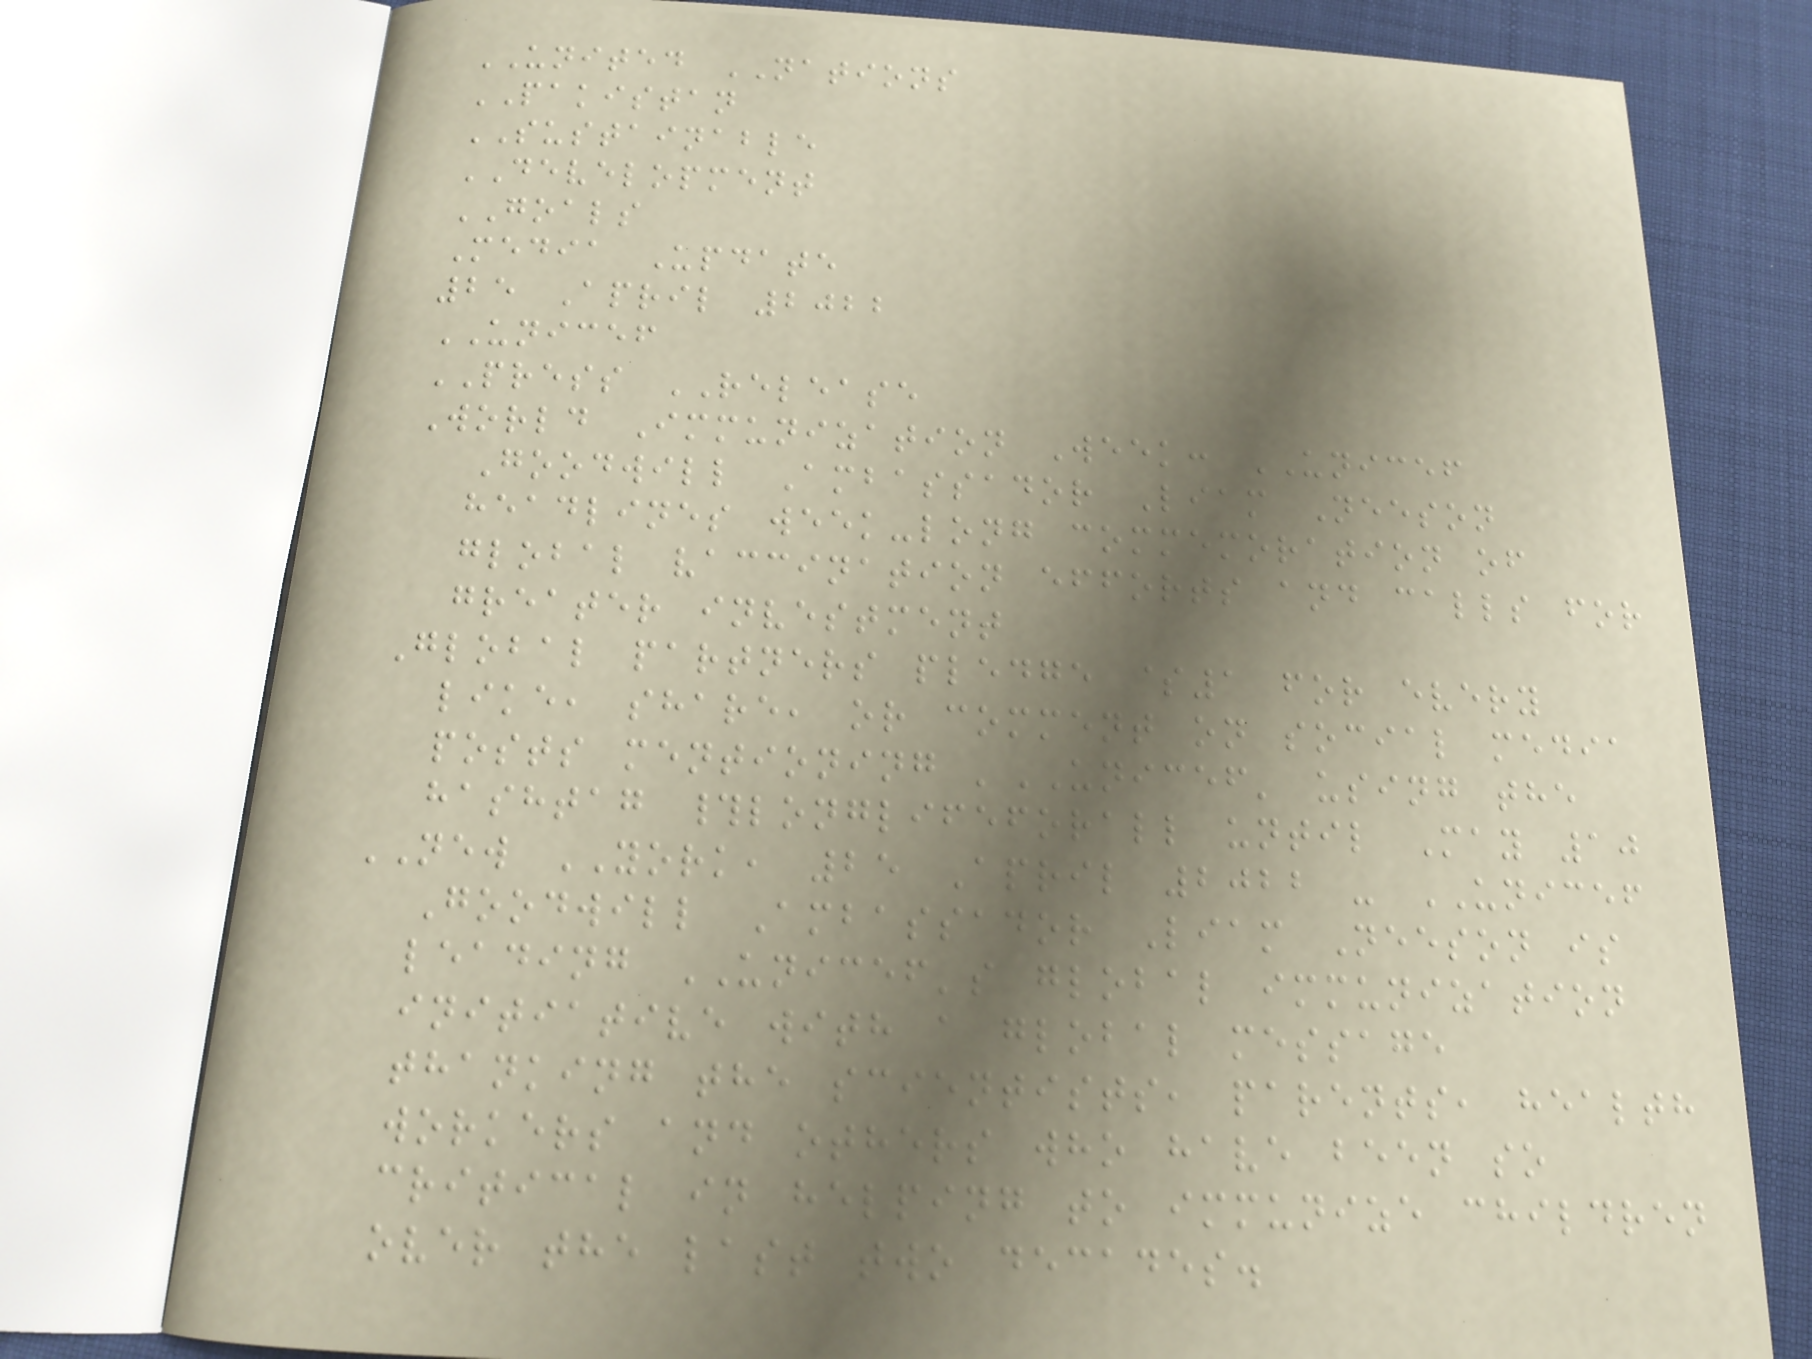UNITED NATIONS
PAKISTAN
SUSTAINABLE
DEVELOPMENT
GOALS
Media Update
25 April 2022
UNICEF
PRESS RELEASE
World Immunization Week: UNICEF
Goodwill Ambassador Liam Neeson
headlines week-long commemoration of
global vaccination efforts and calls for
greater investment
Global partners pledge $1 for every
like, share, or comment on social media
posts mentioning 'UNICEF' using the
hashtag #longlifeforall until May 10
NEW YORK, 25 April 2022 - UNICEF
Goodwill Ambassador Liam Neeson is
leading UNICEF's global immunization
initiative with a global message
thanking the scientists, parents, health
workers and others who have been so
critical in helping to immunize children
over the last two decades.
